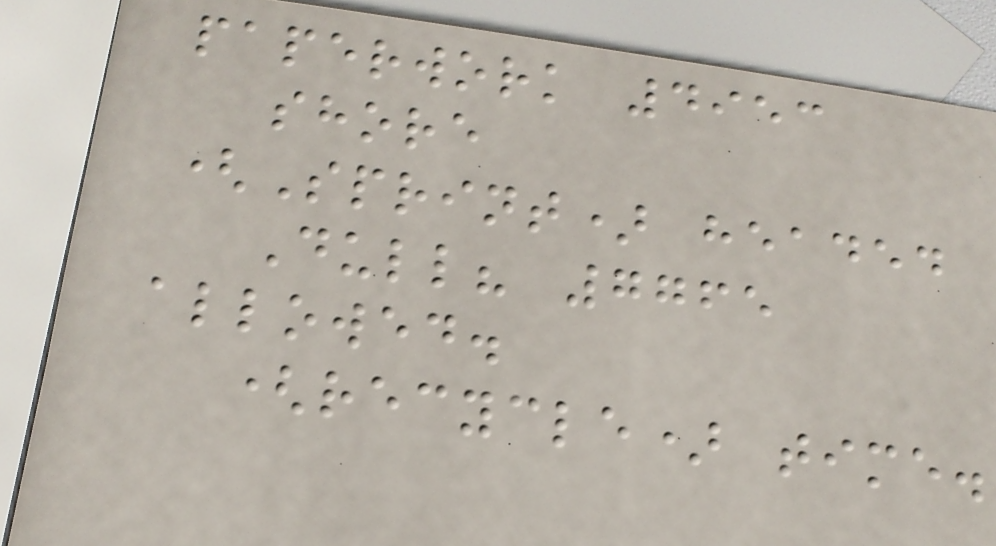paperwork 4953
shore
(Sprint) headed
Dull? 7765
allowed.
(recycle) time.
